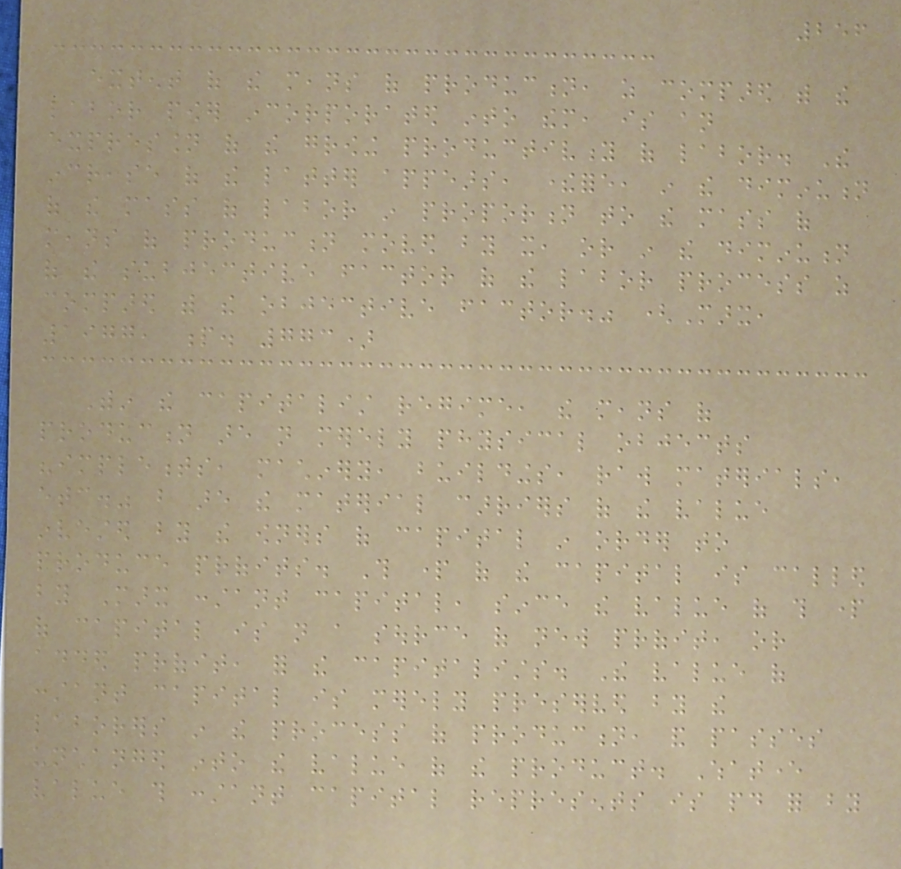256
extent of the means of production, as compared with the
labor power incorporated into them, is an
expression of the growing productivity of labor. The
increase of the latter appears, therefore, in the diminution
of the mass of labor in proportion to the mass of
means of production moved by it, or in the diminution
of the subjective factor of the labor process as
compared with the objective factor." (Marx,
1977, p. 773)
Within the capitalist regime, the means of
production are not merely physical objects
"implements, machinery, buildings, raw materials,
etc." but are the material carriers of the value
invested by the owners of capital in order to
produce profits. This part of the capital is called
by Marx constant capital, since the value of this part
of capital is not a source of new profit, or
added profit, for the capitalists. The value of
constant capital is merely preserved by the
laborers in the process of production, and passes
unchanged into the value of the product. Whatever
value this constant capital represents is paid for by
